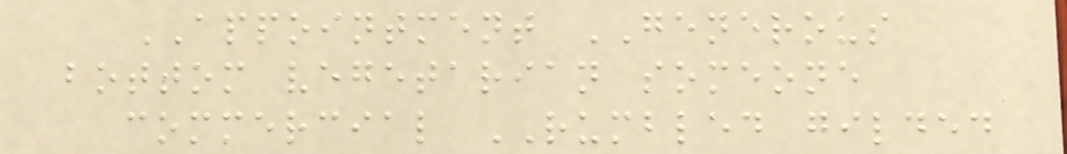APPOINTMENT GENEROUS
bottom vegetarian someone
commercial RUMBLED gilded
